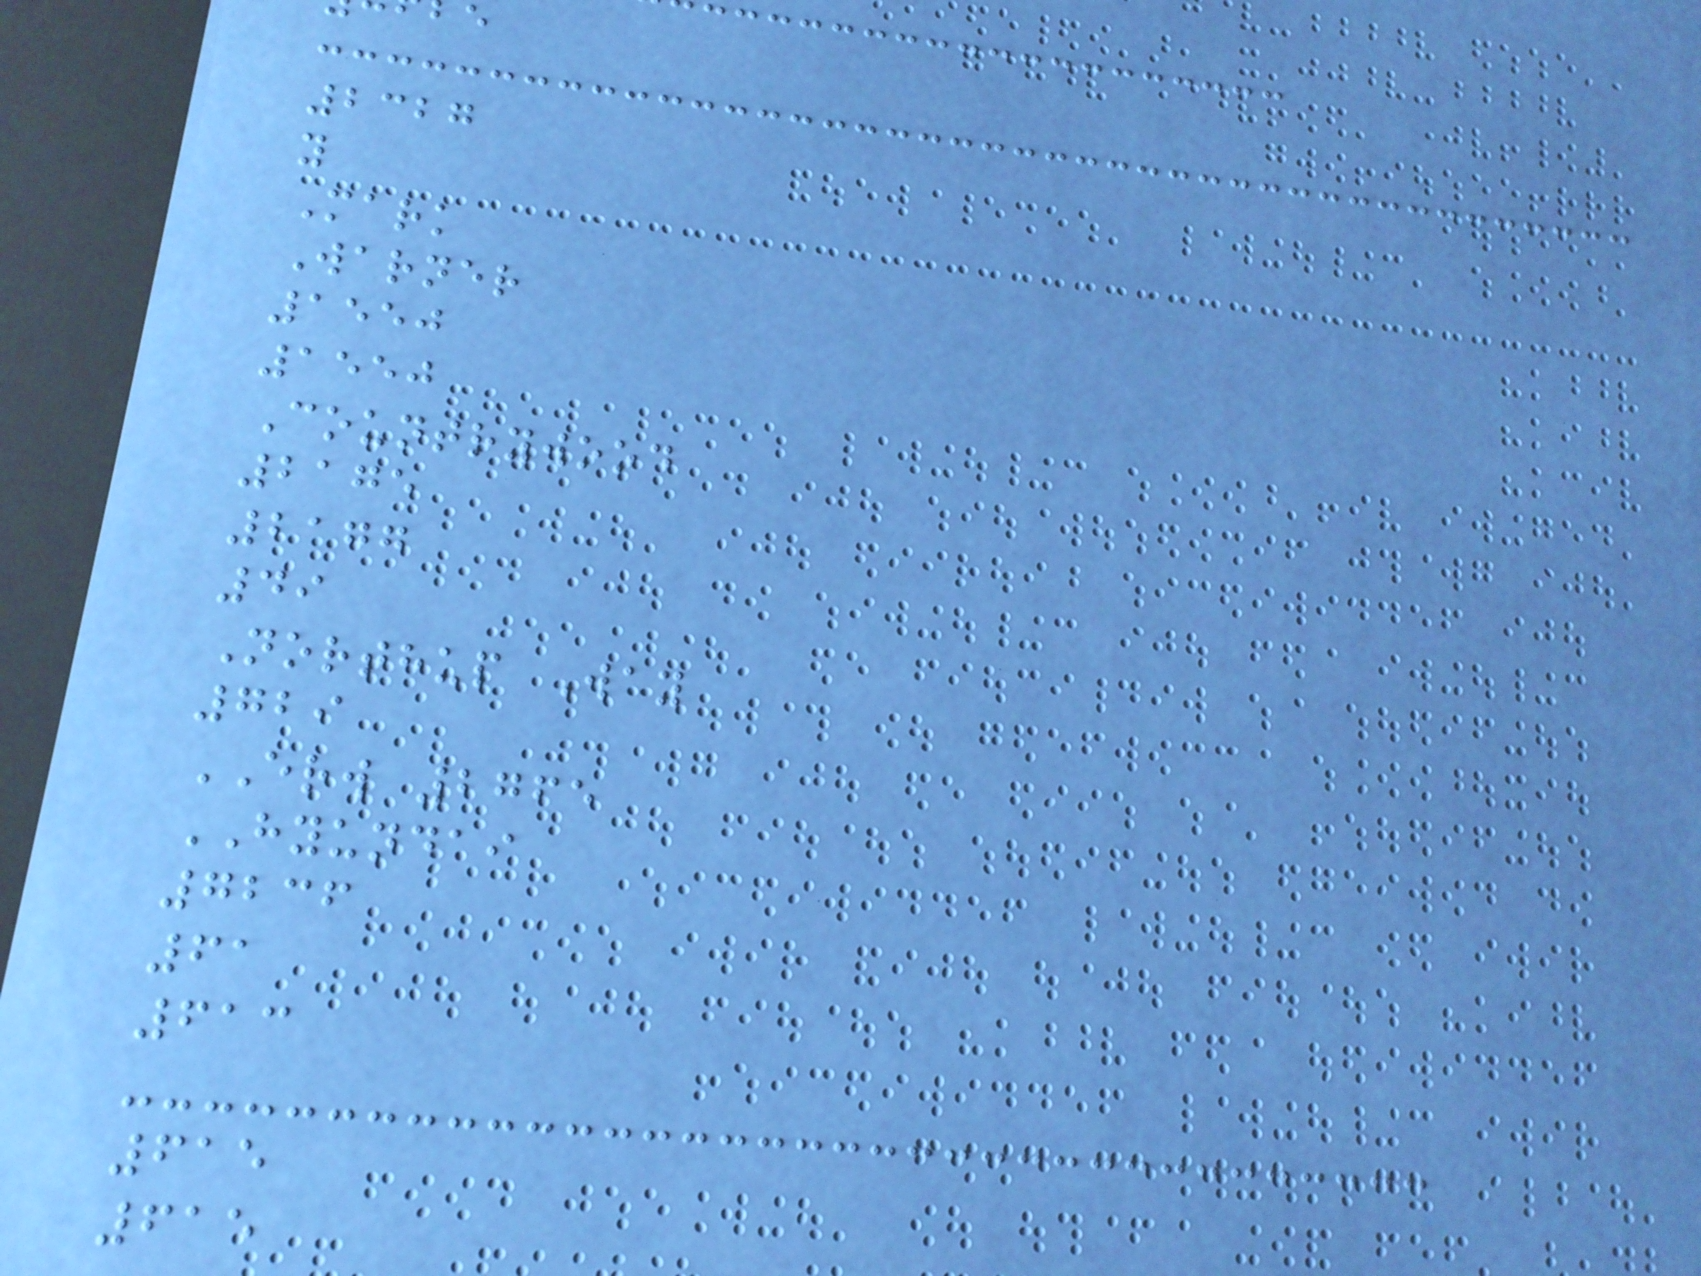2327
y
Mark
Warner
1550
1550
Countrywood
2175
2177
49
Northup Way
729
ERW 2765
HYUNDAI
7236
61
613
615
615
